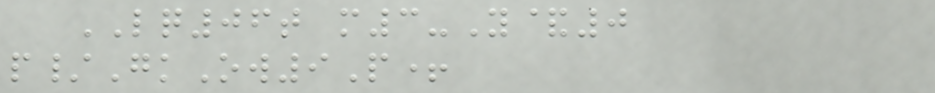LQ06t m3-Y&0
p/GkOw9P+
